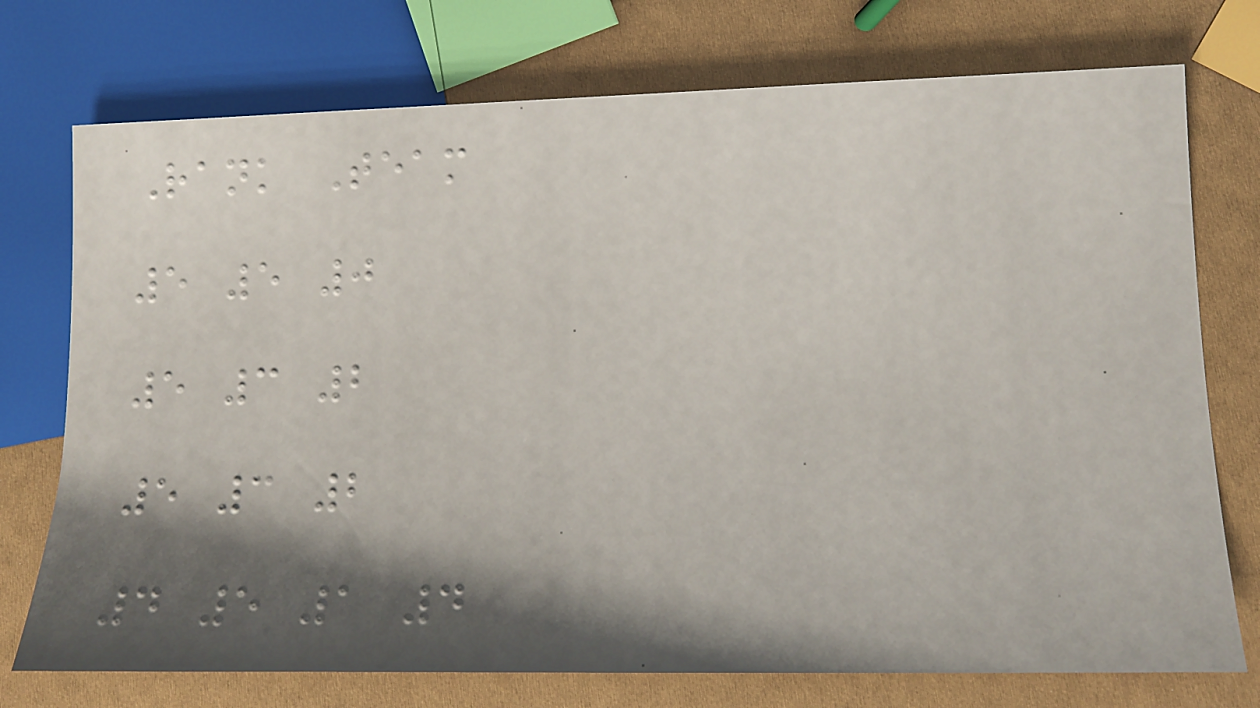Rank Team
5 5 0
5 3 2
5 3 2
4 5 1 4
